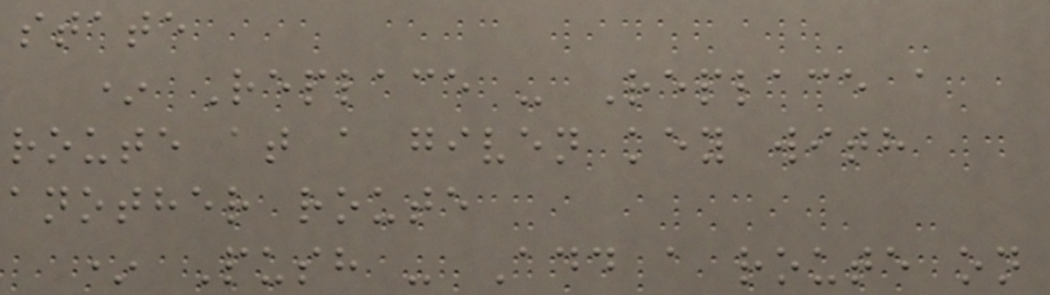state
* Replace - Replace a
route at a given key with
another route
* Push - Add a route on
